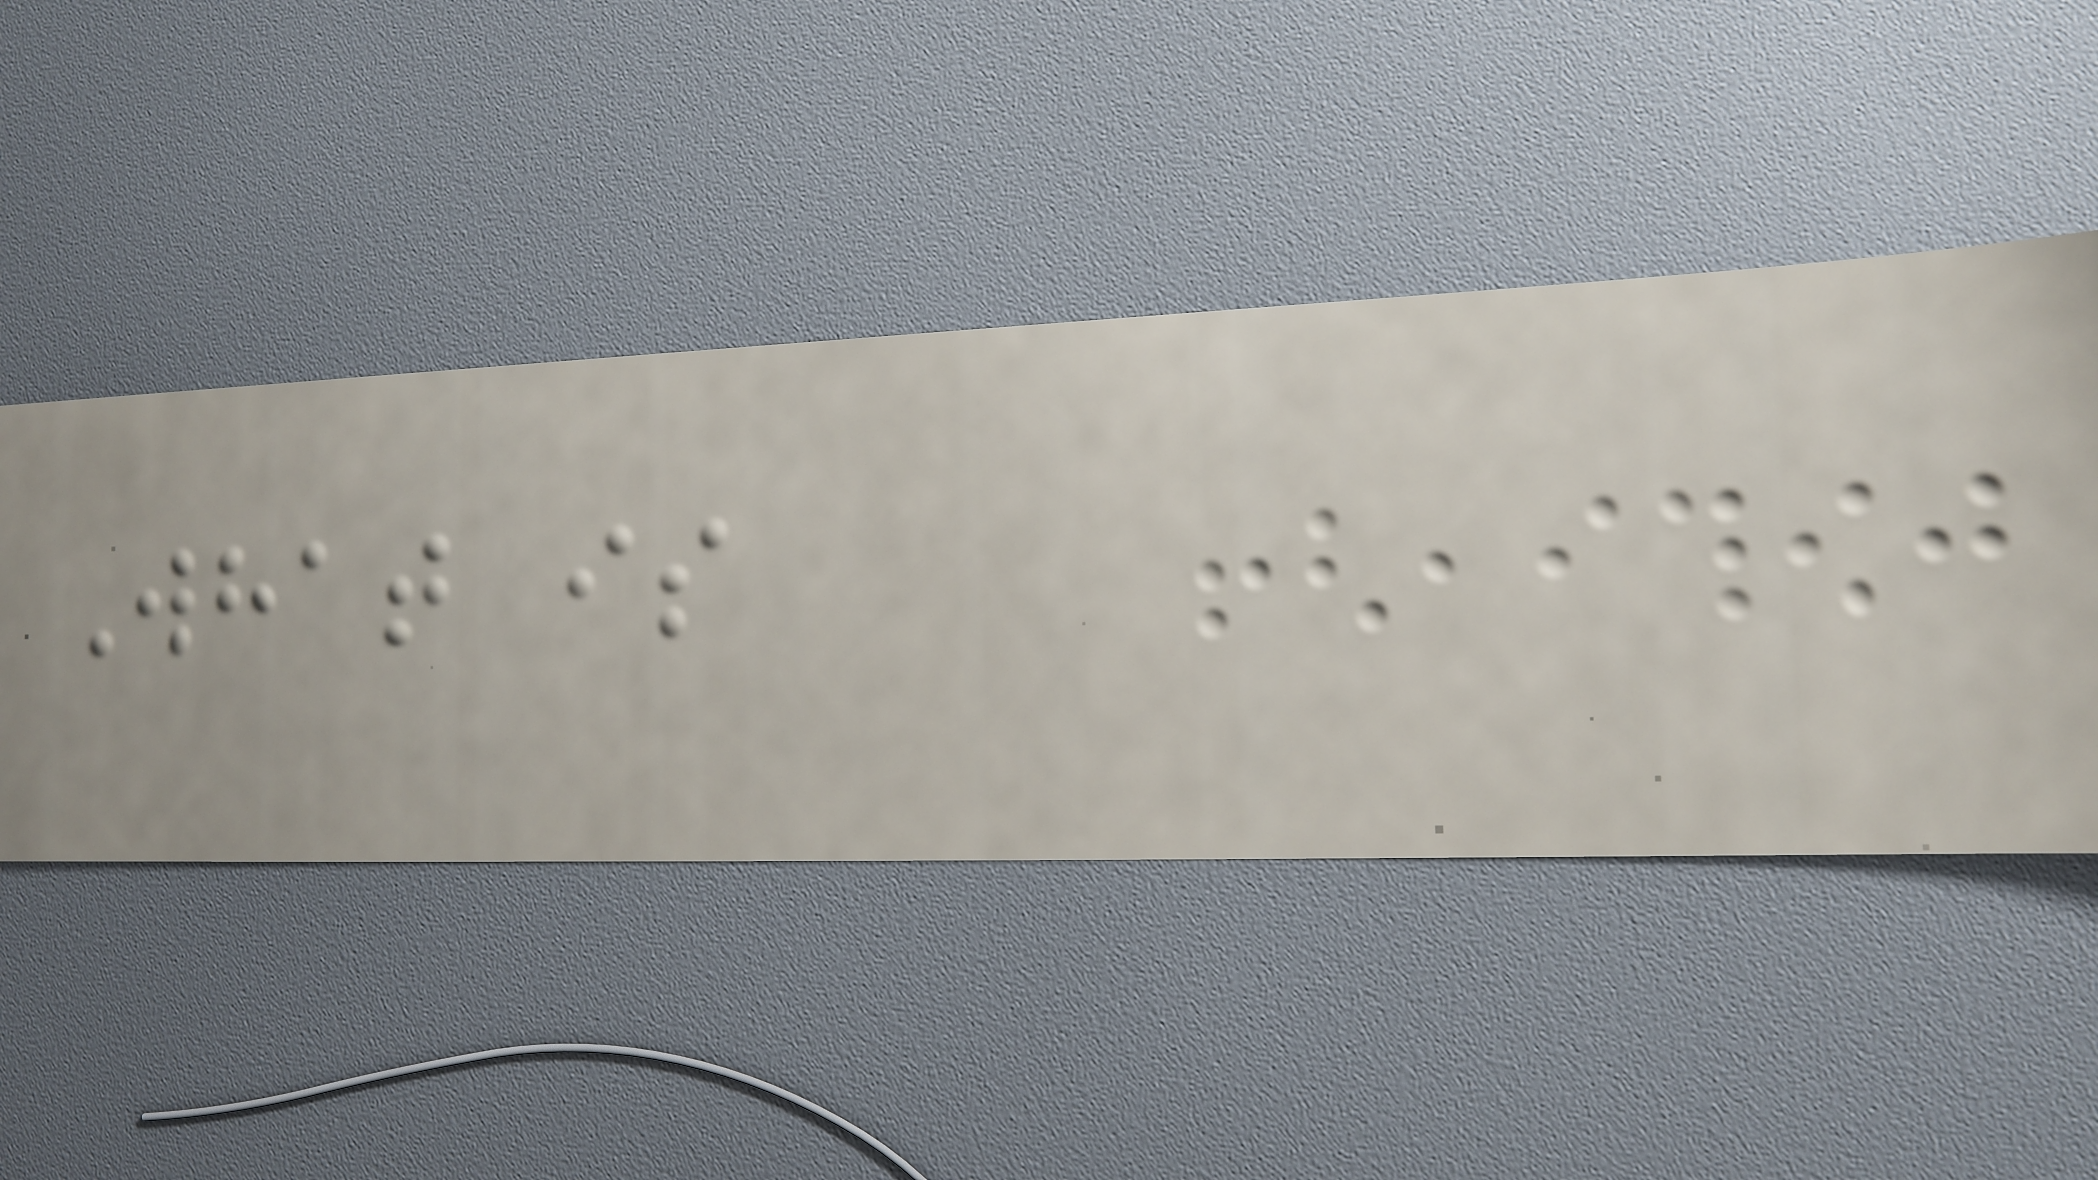What is
